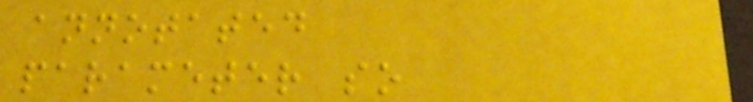annotated
parameter so
